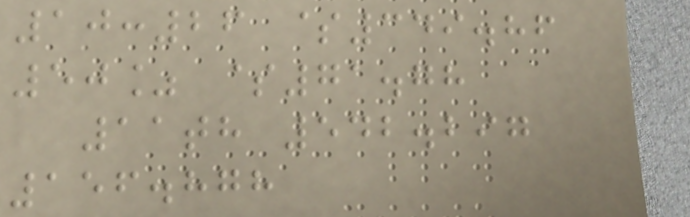10:26 $349.86
50% $71.78
11th 542.297
156.878
